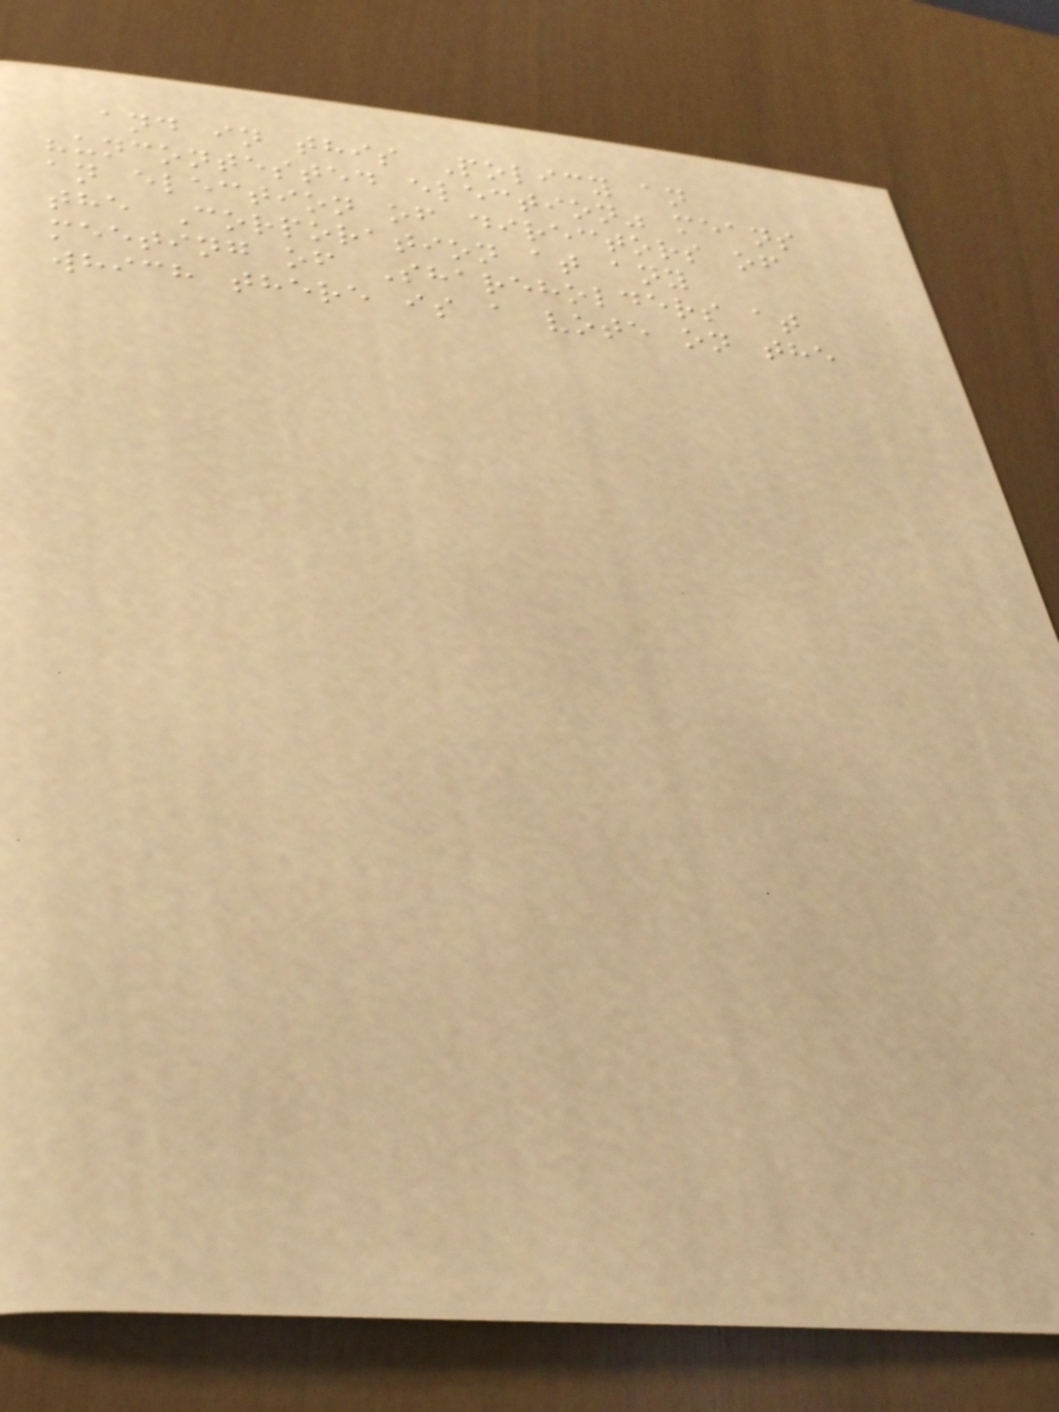and in this Policy an
"uncontested election" means
an election of directors of
the Corporation at any
meeting of Shareholders at
which there is a vote on the
